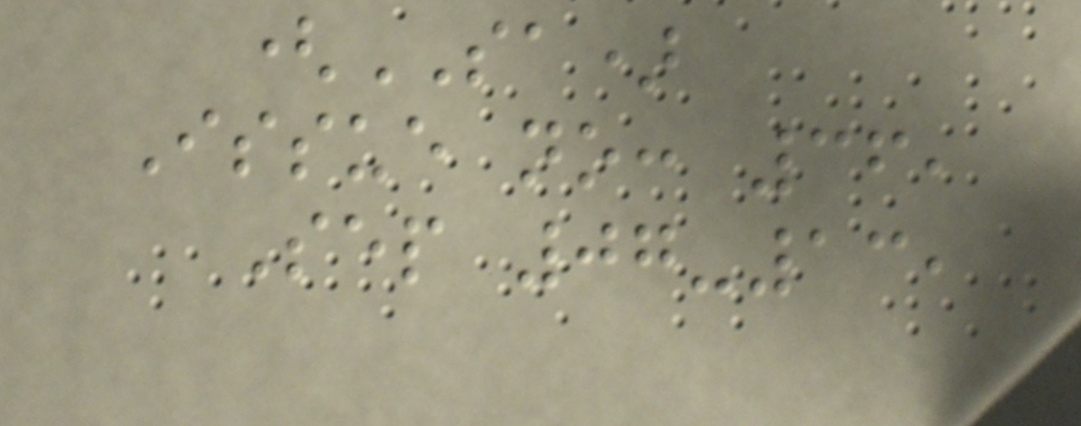(SA)
Issue no: 36,
Sep 07-13,
